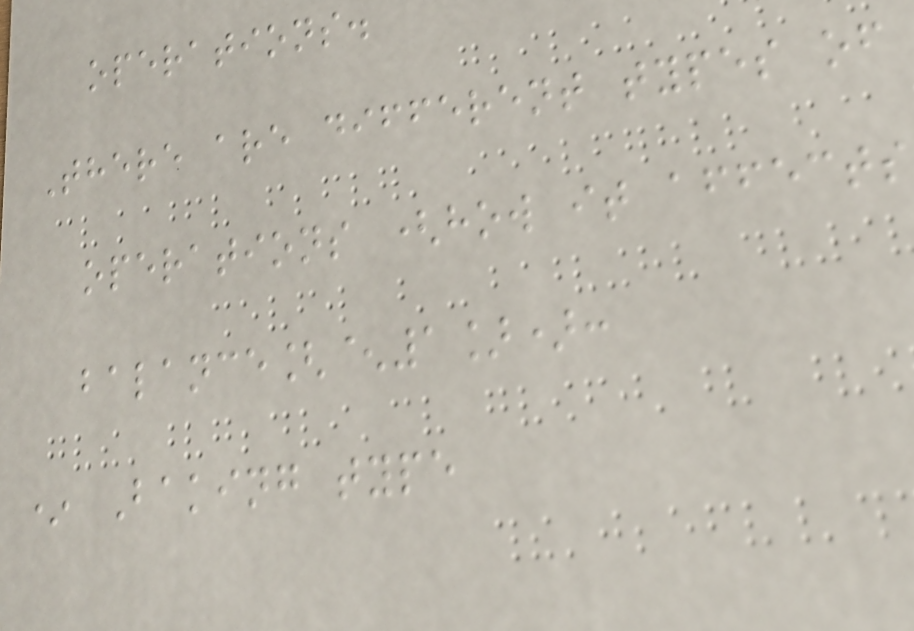operations.
There are different types of
operations (how it affects
balance[^1]):
* Baking type
